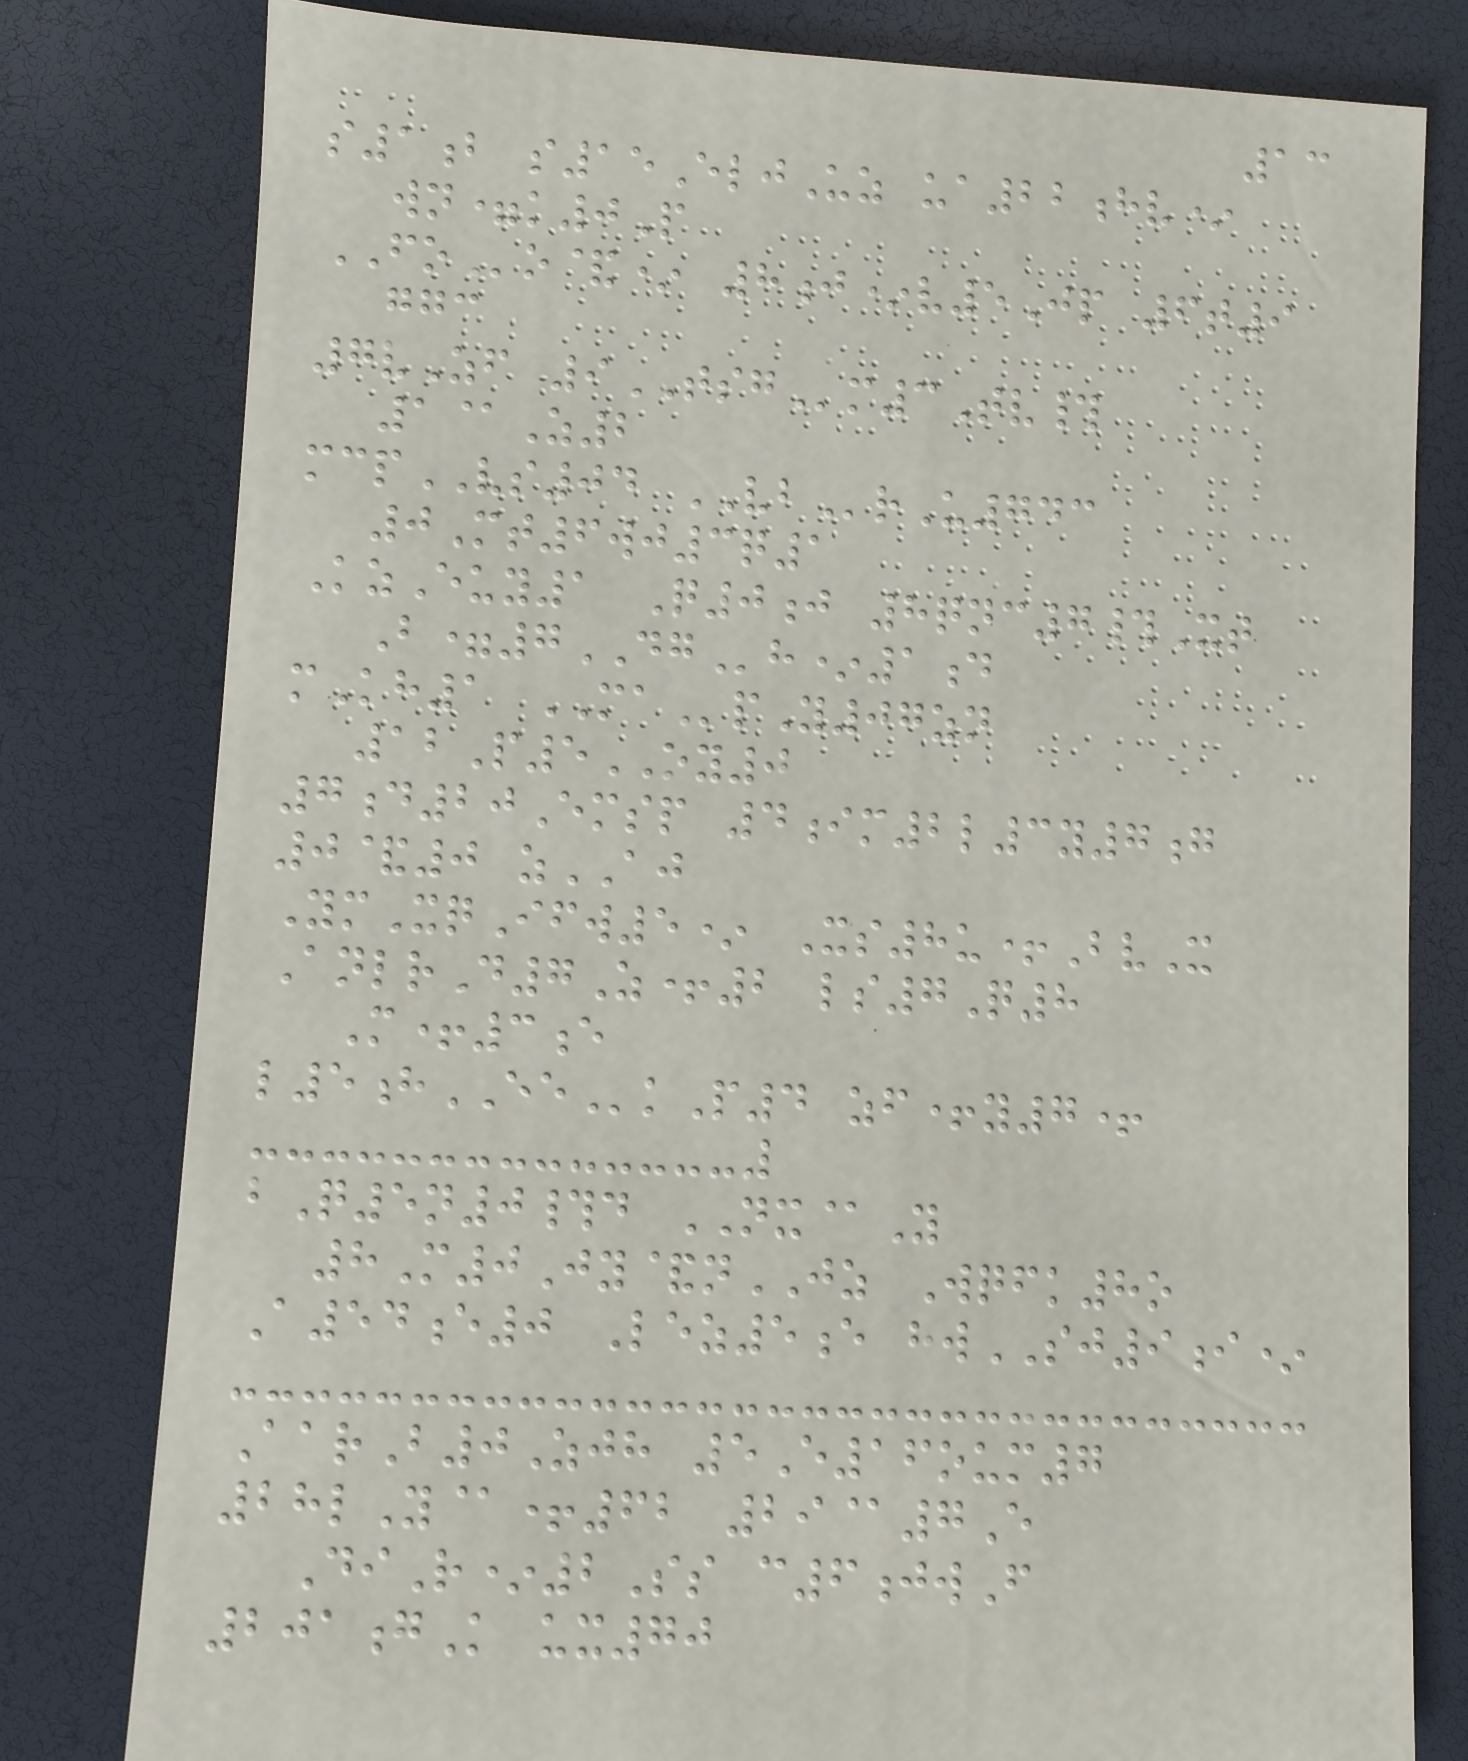13
s1b s15EljUz ua22hv*
wn=k0P
FOo&* 8j*v5Jp 6t9
ggc
7vZf 9TSGm3Tv#
1@Z2
mcpVS04 VBrU743
0Mt6wj3q1
KzEuy1 Q0j 8qnc7#Xt
B=7DGh*1d
mKh1 MApY07zn
12P5OY0
7d20Emsp 4im2l3y7g
0&0 zAJ
YmXqIfw5* Xs8u+BvX
AnlrD7Z+2 ls7Q8
M+3e
l5hEEkP4 zf+y7+
bQ5n0#d NX@Y
8M0Jy&nJZ Wqfk8o
A54e0 Lez5e hwSJ9i*
AarB0Zjh 5E16oum7
28lY@+62 29@7E
DiR*2Ss c6jwF
201gK ux70
